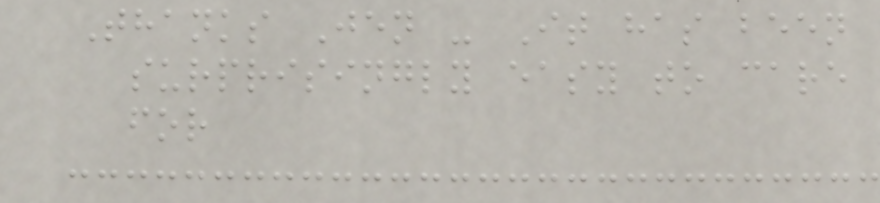Thanks Jen - It has been
surprisingly easy to care
for
